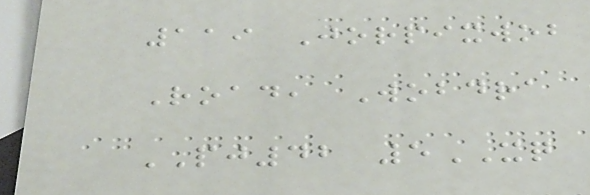119 Jorpixwob
Road, Wobdra
PJ42 5XQ
